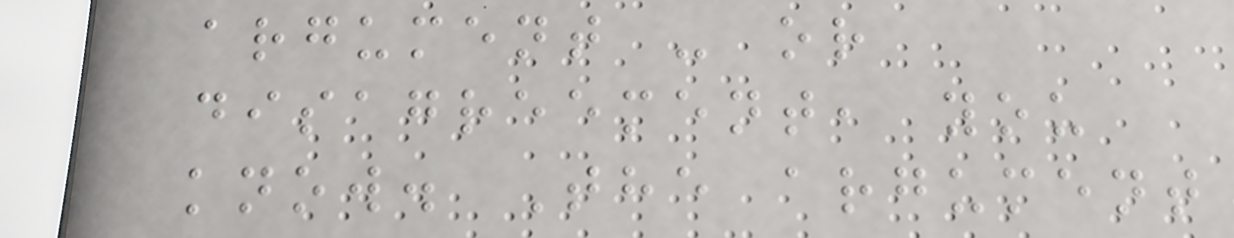argument - or
disagreement, you
know. The argument
